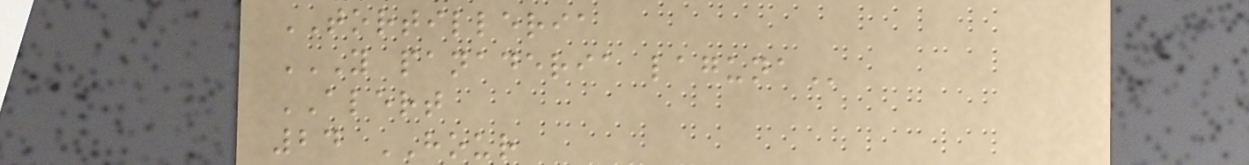TORTILLERIA
Y PANADERIA LAGUNA
ALERT
24 HOUR
